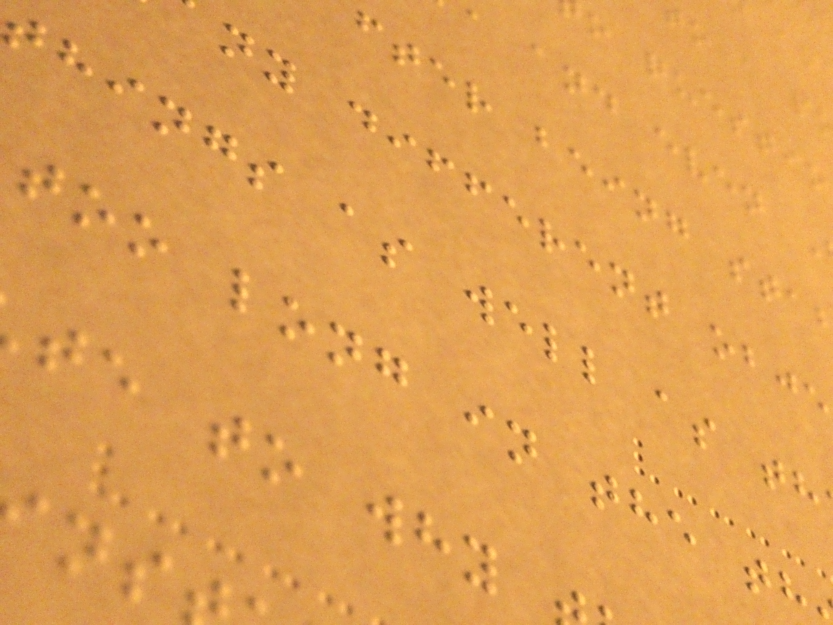fter being sta
ny different obje
things as well as th
too long in the th
te to why
